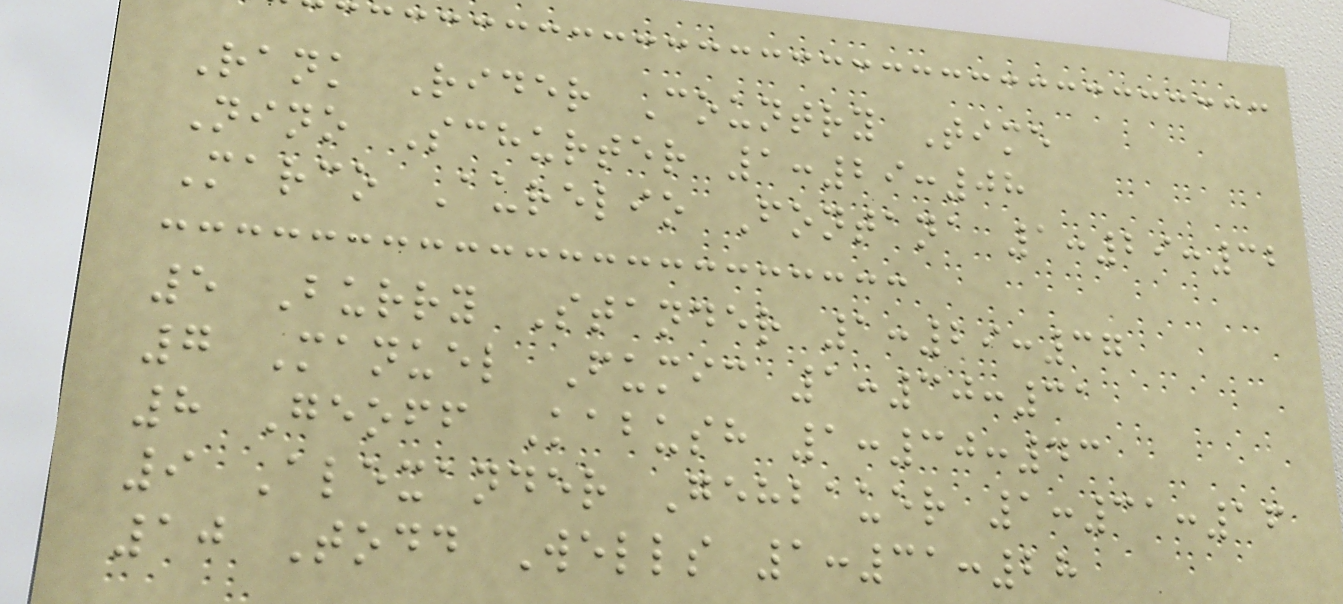Rank Rider Country Time
Nino Schurter 1:29:08
Marco Aurelio Fontana 1:29:32
5 Burry Stander 1:29:37
7 Manuel Fumic 1:30:31
8 Geoff Kabush 1:30:43
9 Alexander Gehbauer 1:31:16
10 Todd Wells 1:31:28
